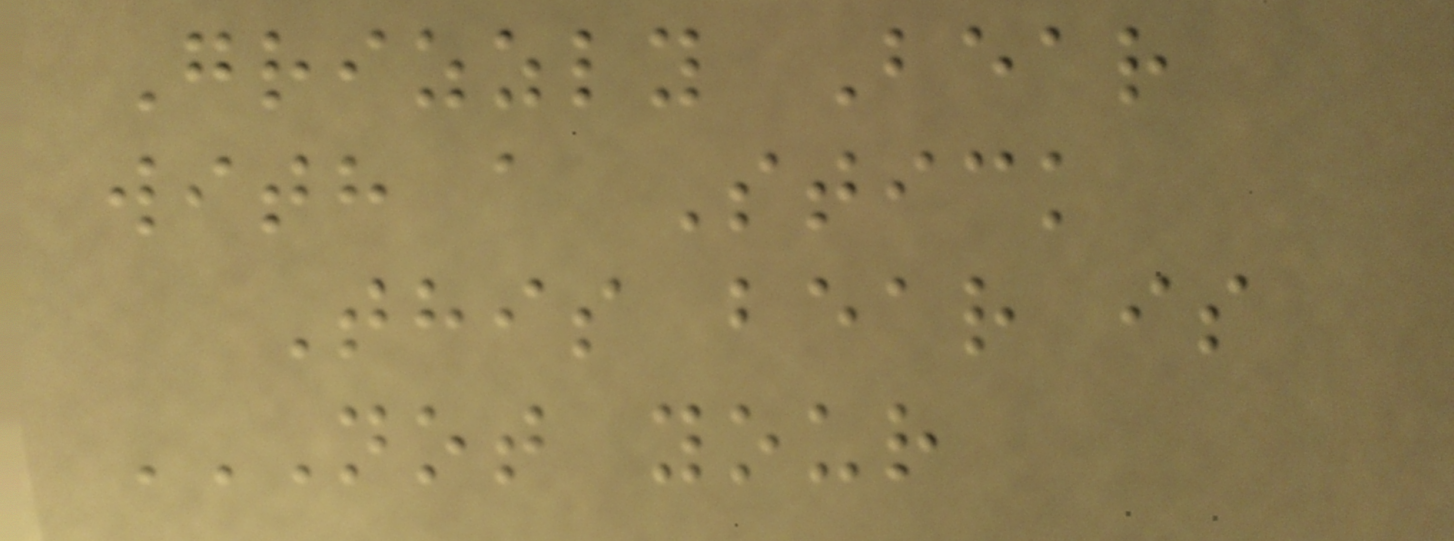Grizzly Bear
with a Stick
This bear is
NOT YOUR
